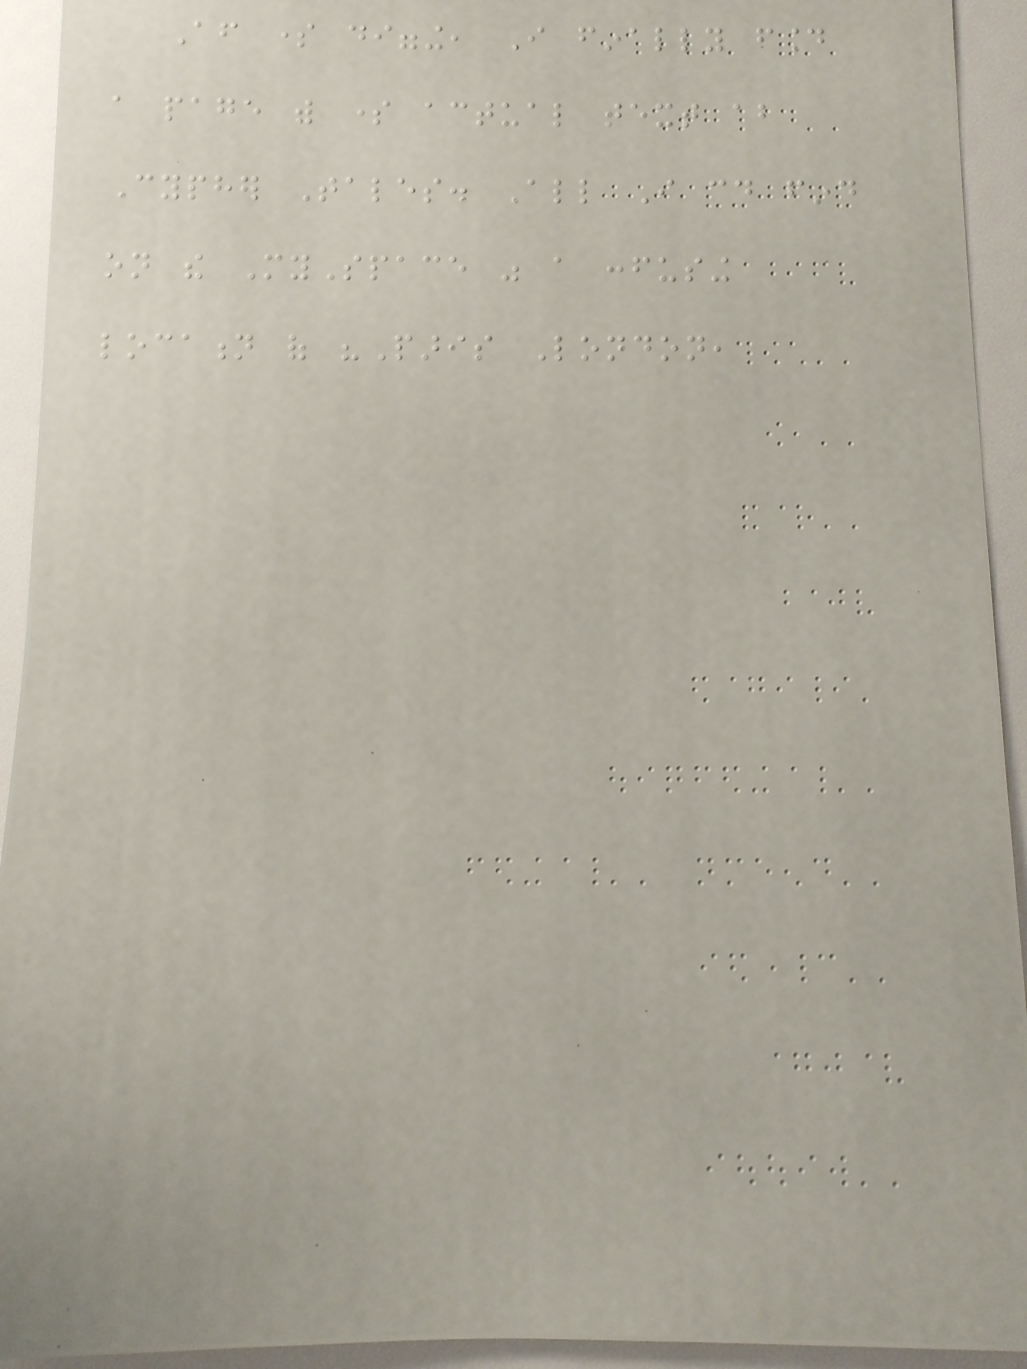After some digging, I finally found
a page with some actual text about
Cypher Tales. All I could find
on the MySpace was a confusing
location of "Paris London,
